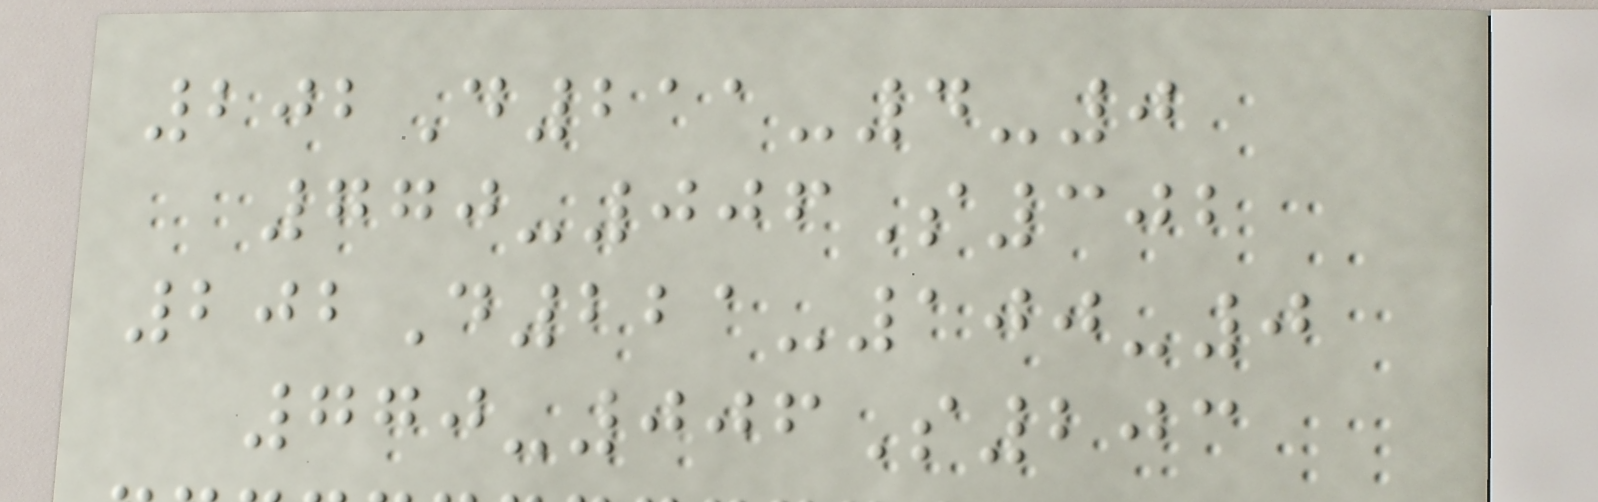202D211-4-0
770-006S302
202D221-100-0
770-006S203
